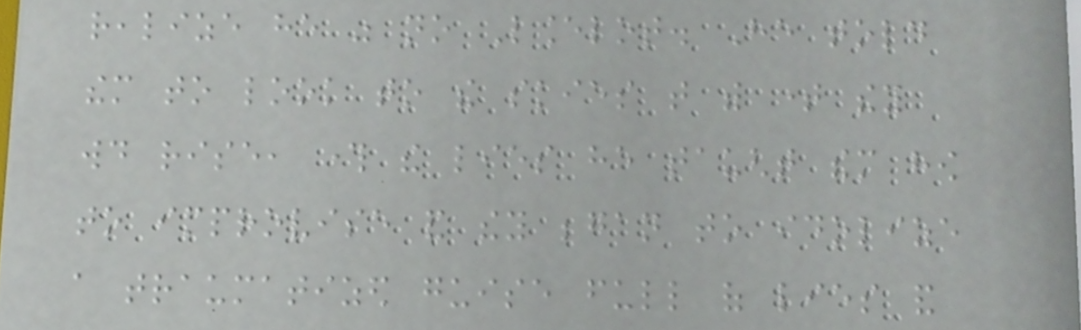realize he was no Lancelot. He told
them to look to the skies that with time they
would rise, through the lies he taught them how
to improvise and they began to idolize
a traumatized guise full of lies and
